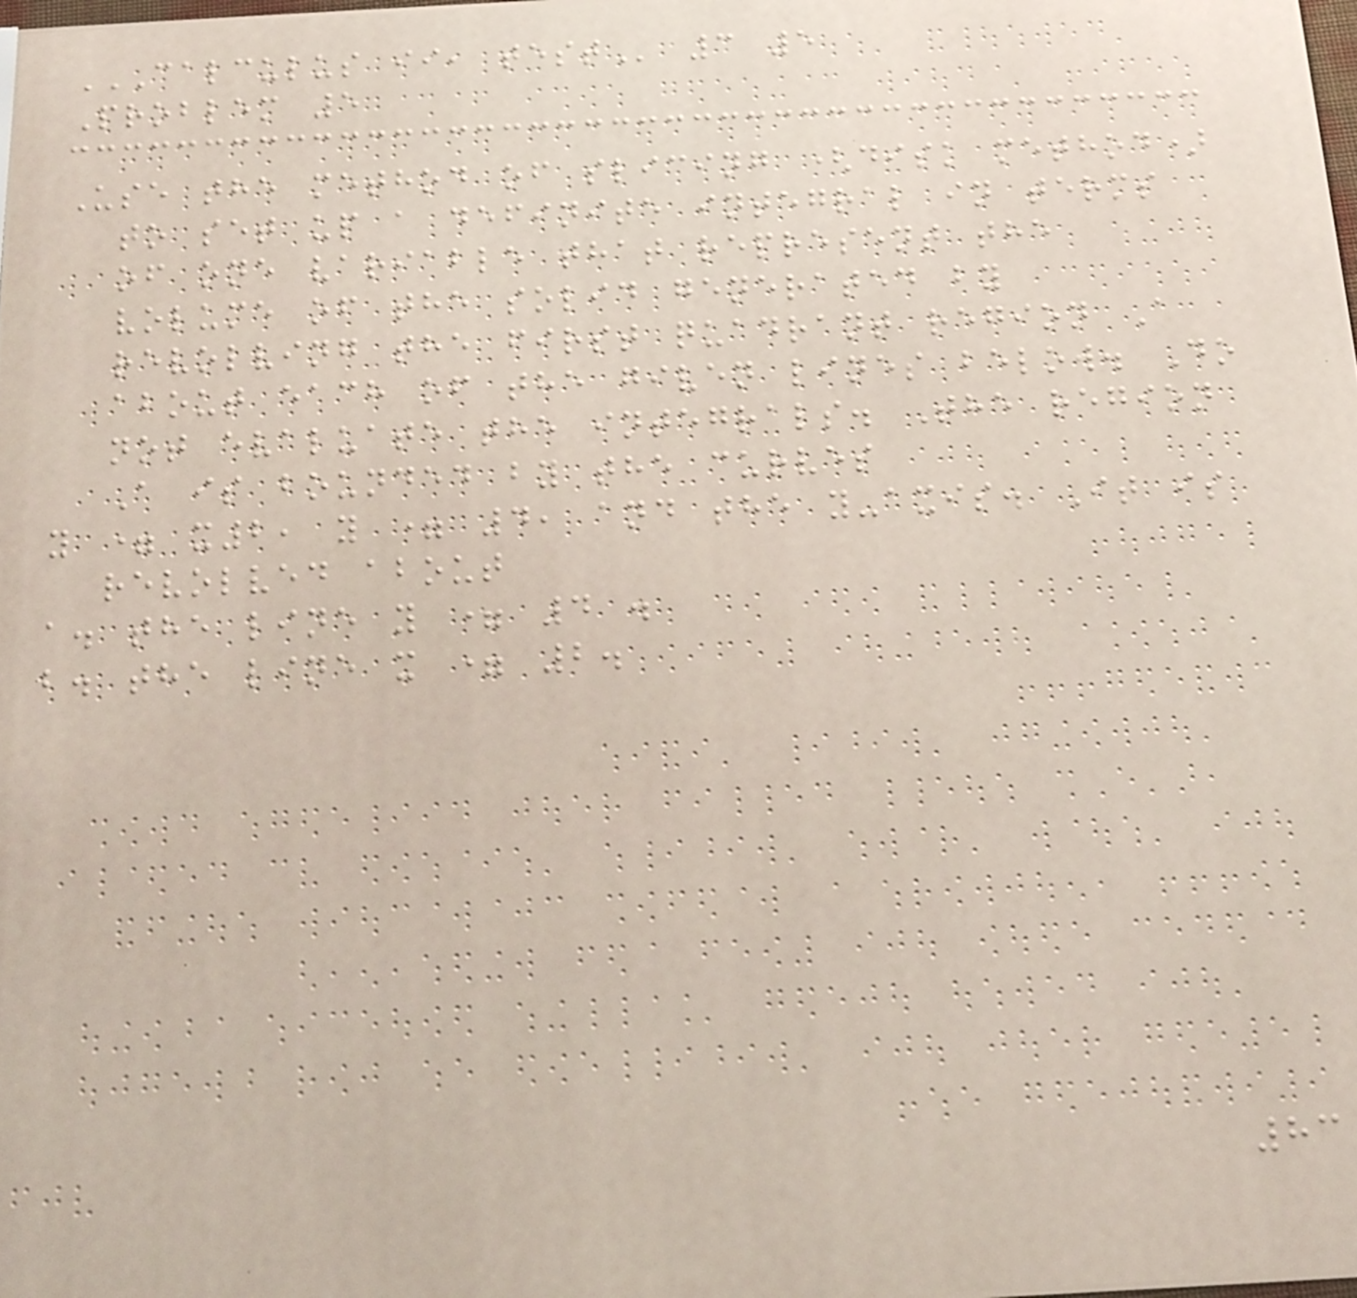CALCULUS II, TEST 3 5
Problem 5
Use the method of slicing (disk method)
to set up a definite integral in terms
of one variable that represent the
volume of the solid generated by
revolving the first quadrant region A
about each of the given lines below. Do
not evaluate the integrals. The region
A is bounded by the curves
y = x2, y = 4, and the y-axis. It is
revolved about
a. the line y = 4 .
b. the line x = 2.
83
